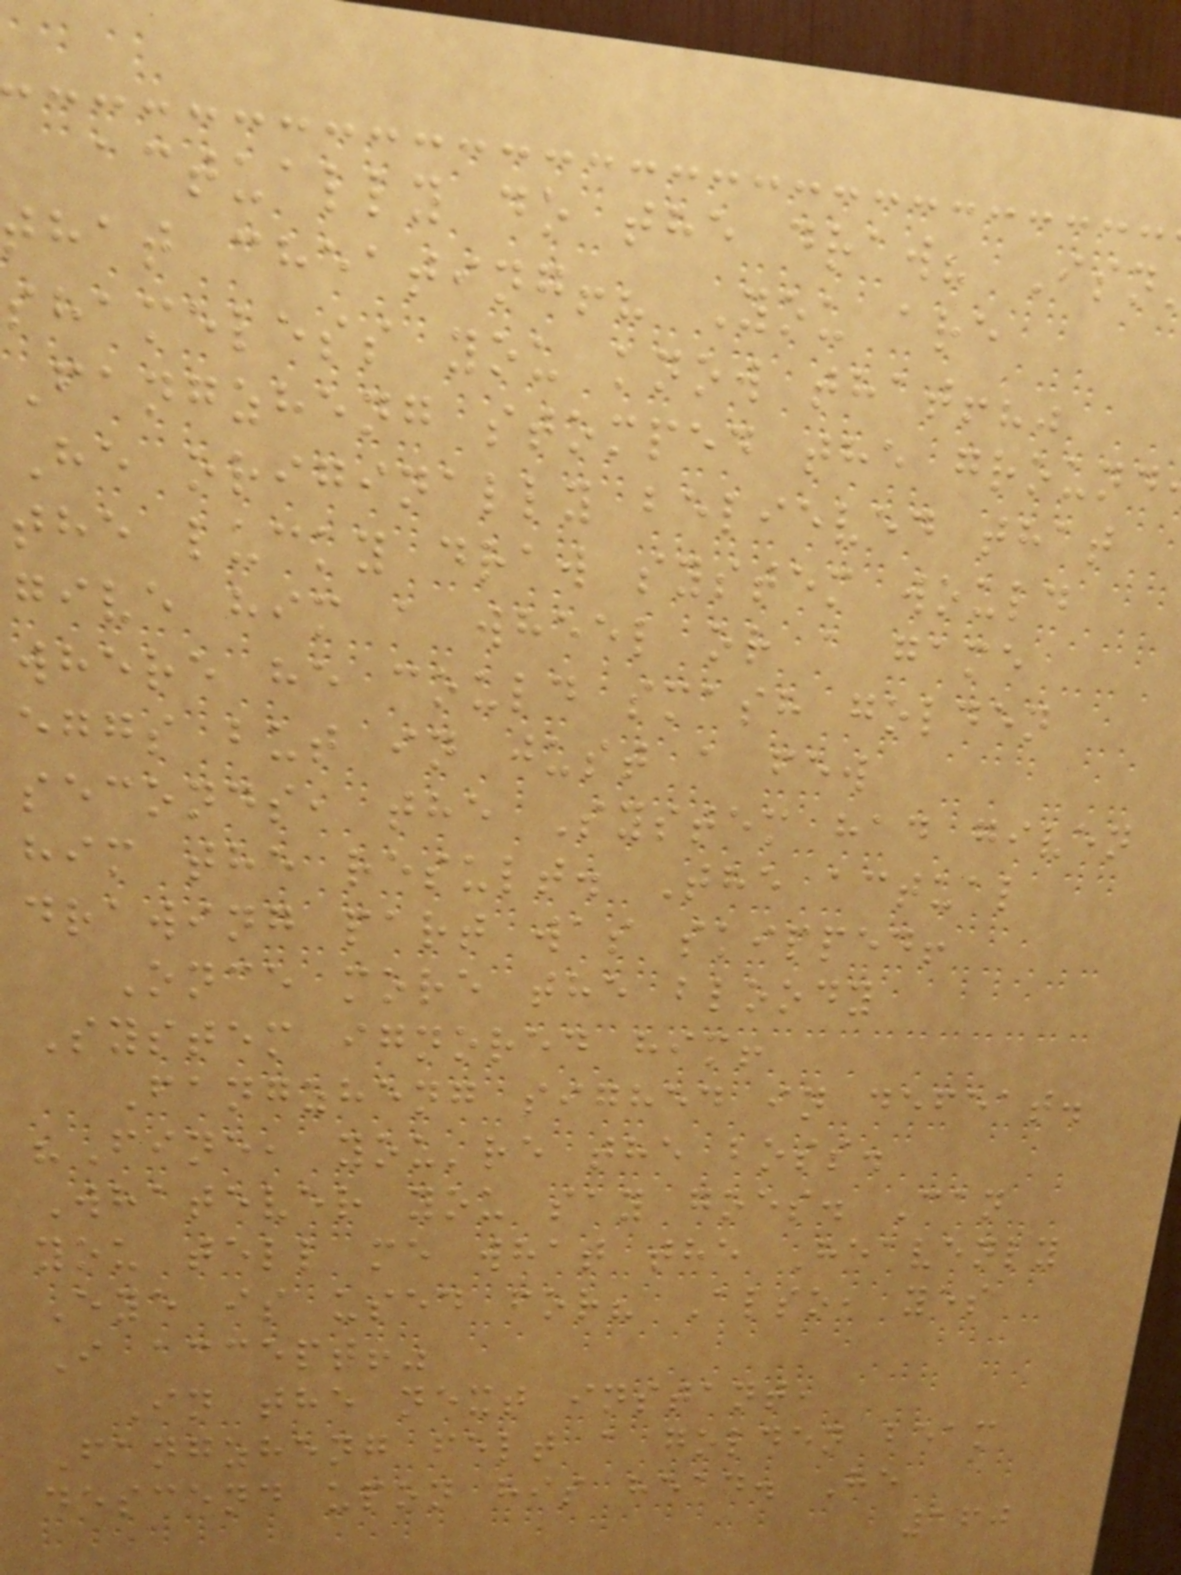actually do the draw? Isn
that cheating!? You are
shameless you know that!?"
Fangzheng stomped the ground
He originally believed that
the lucky draw system would
give him a wheel or a game
where he could smash golden
eggs but in just a few
seconds, the System had given
him the result. The actual
drawing part was skipped!
Once more the bloody
System ignored him!
Fangzheng sighed in defeat.
"Fine, you're the boss.
Whatever you say goes. Can
you tell me what the Heavenly
Eye is used for? Also, yes
I accept!"
In the next instant,
Fangzheng felt a golden beam
descend upon his head. He
160
